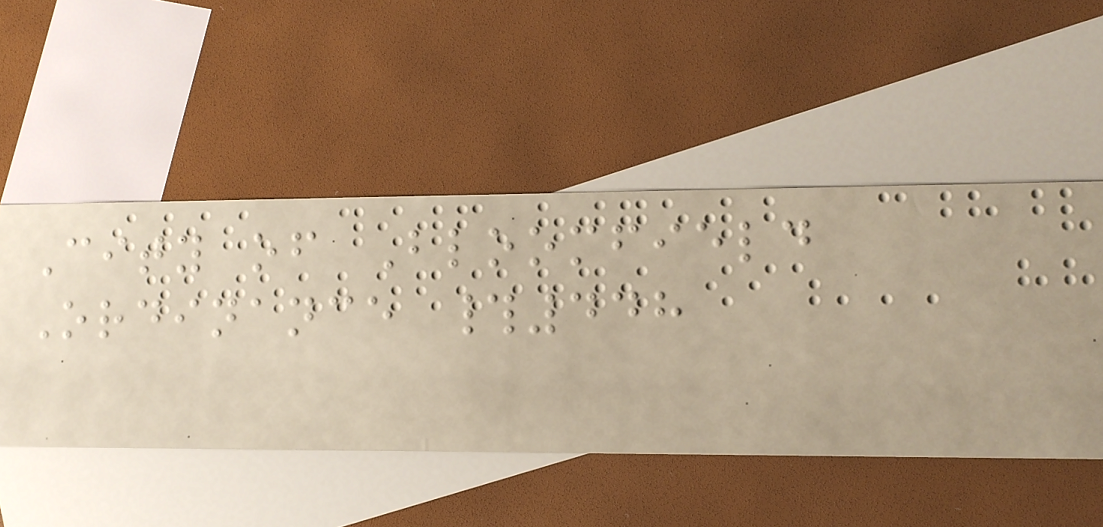City of Bloomfield
Ordinance #448
